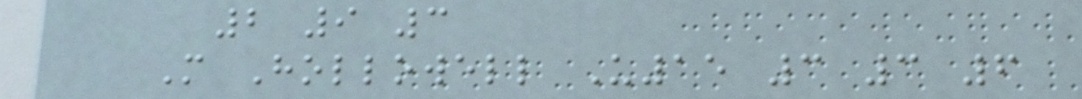2 9 3
M Hollowell U15 3 3 6
